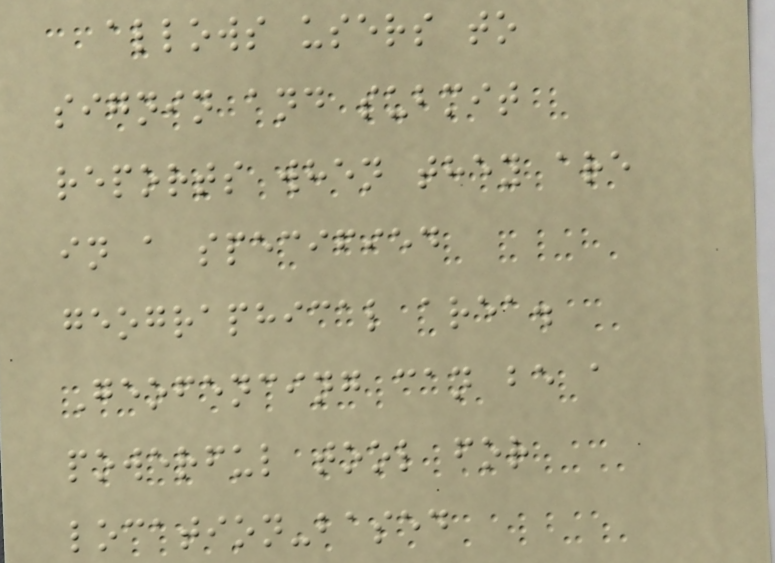allows users to
signin and submit
reports when they are
in a specified
geographical area.
Geofencing can be a
powerful tool for
location-based
